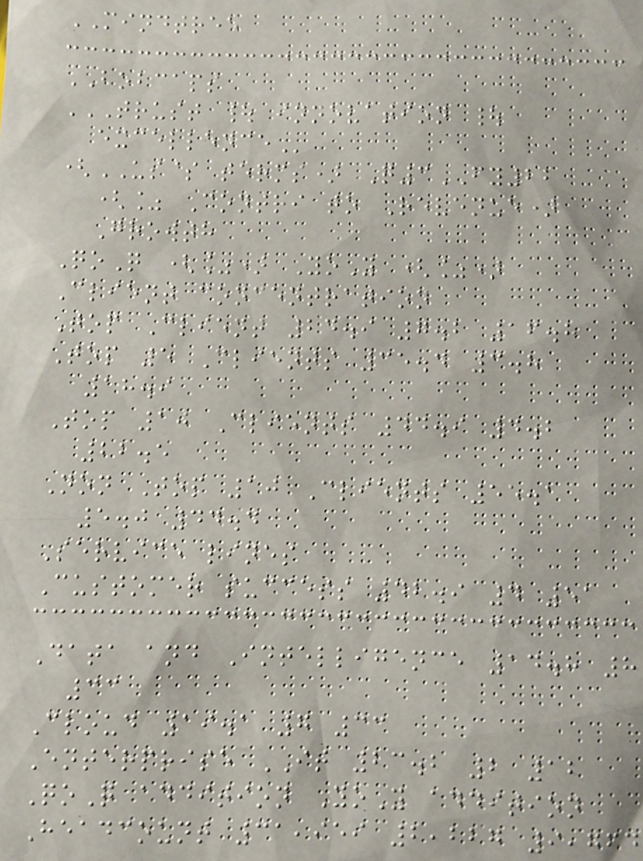MINDTREE
BOBCAPS
TRUST | INNOVATION |
EXCELLENCE
(US$ terms) Q3FY22
(% Contri to Revenue)
Growth
QoQ (%) YoY (%)
Client concentration
Top Client 24.9 7.2 16.8
Top 5 Clients 35.4 3.8
18.9
Top 10 Clients 44.9 4.2
22.5
Non Top 10 Clients 55.1
5.0 44.4
Service lines
Customer success 42.9 4 51
Data and Intelligence 14.8 8
33
Cloud 19.1 7 33
Enterprise IT 23.2 2 12
QoQ addition YoY addition
Headcount 31,959 2,227 9,764
